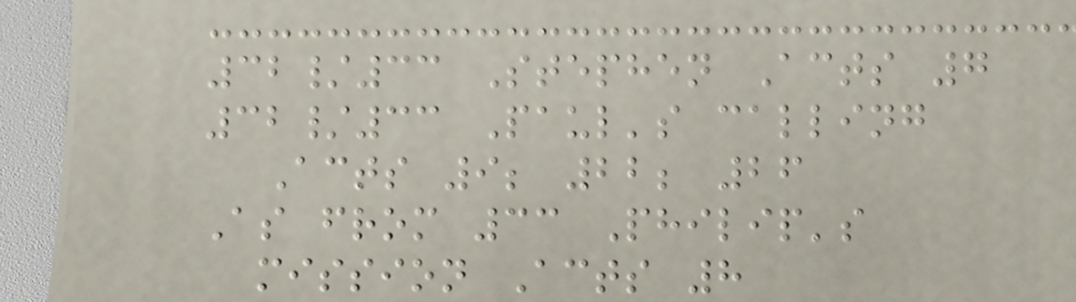32/33 Stephen Acts 7
32/33 Paul's calling
Acts 9; 22; 26
As from 33 Philip's
mission Acts 8
